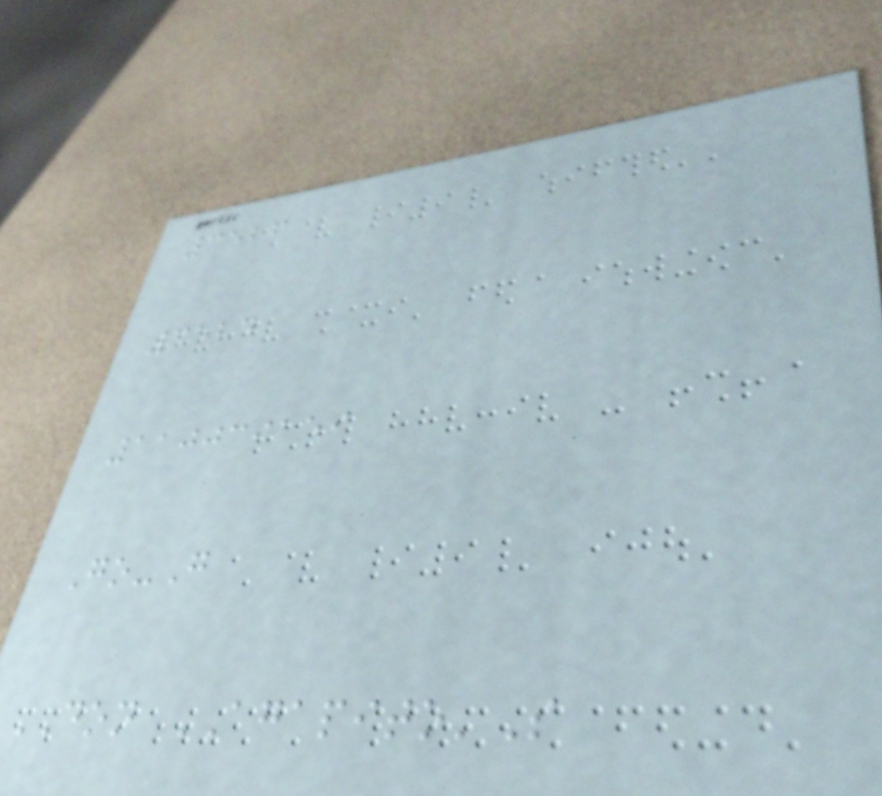3526
3524
110039159
Go-G
DON AGAPITO'S
